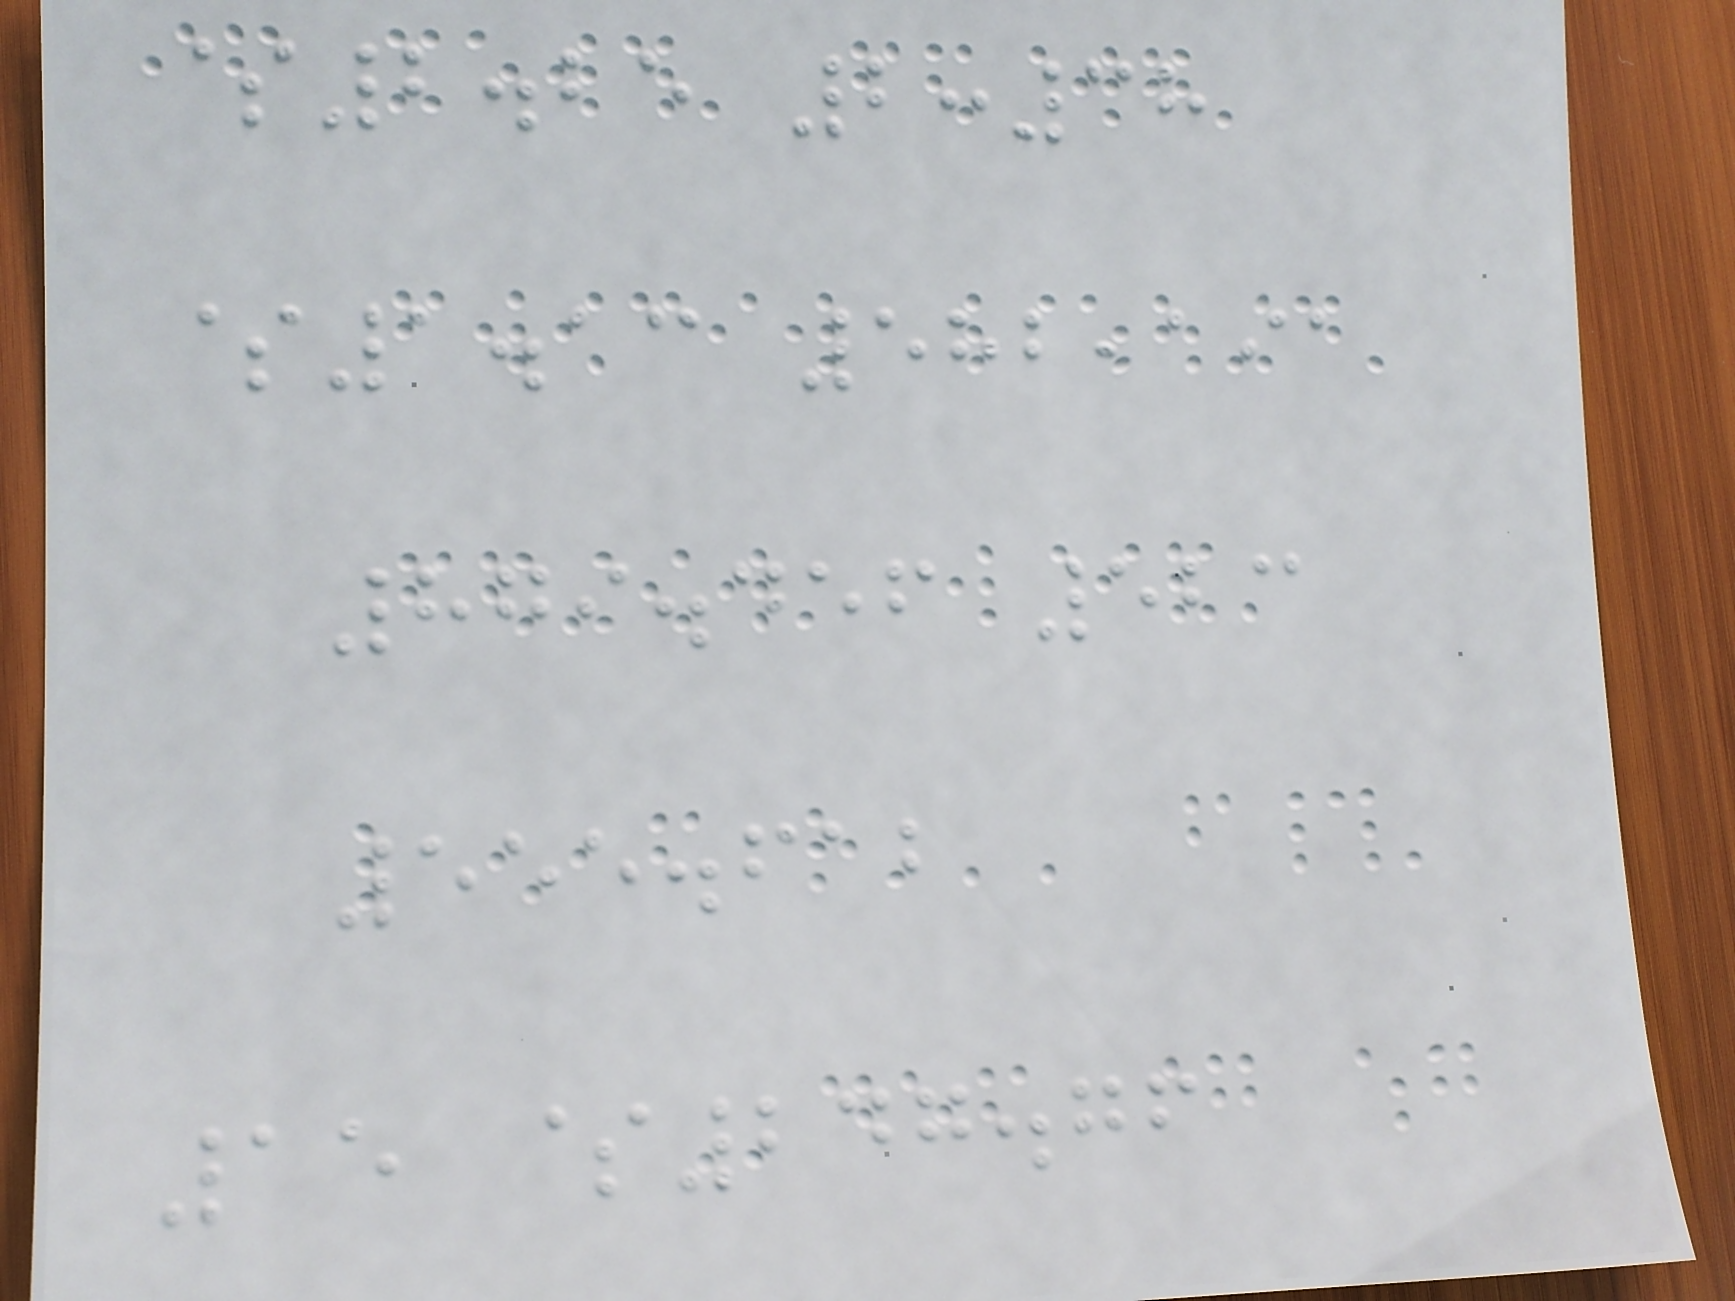$2.25 2:38
$1.13 582,191
879.456 523
555.612
15 $247.76
